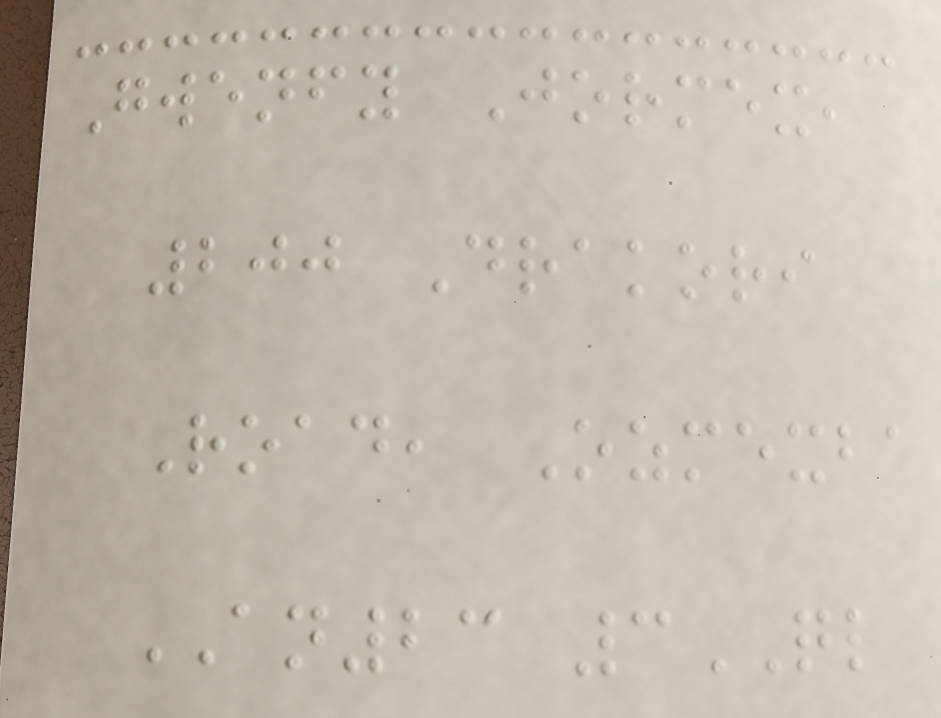Gwenfy Jormex,
200 Drakori
Road, Ozmexba
AN23 3QL
